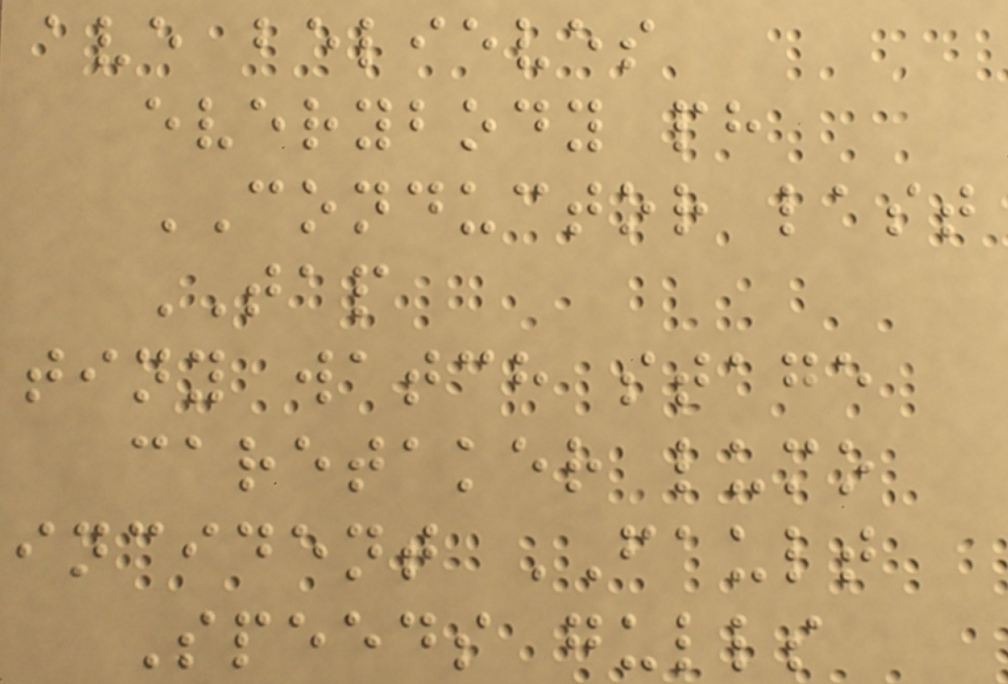ave believes
everybody ph
CONDUCTOR last
TAP
tiny watch stage
caretaker lumo
incident FAULT
Speeds gulls
